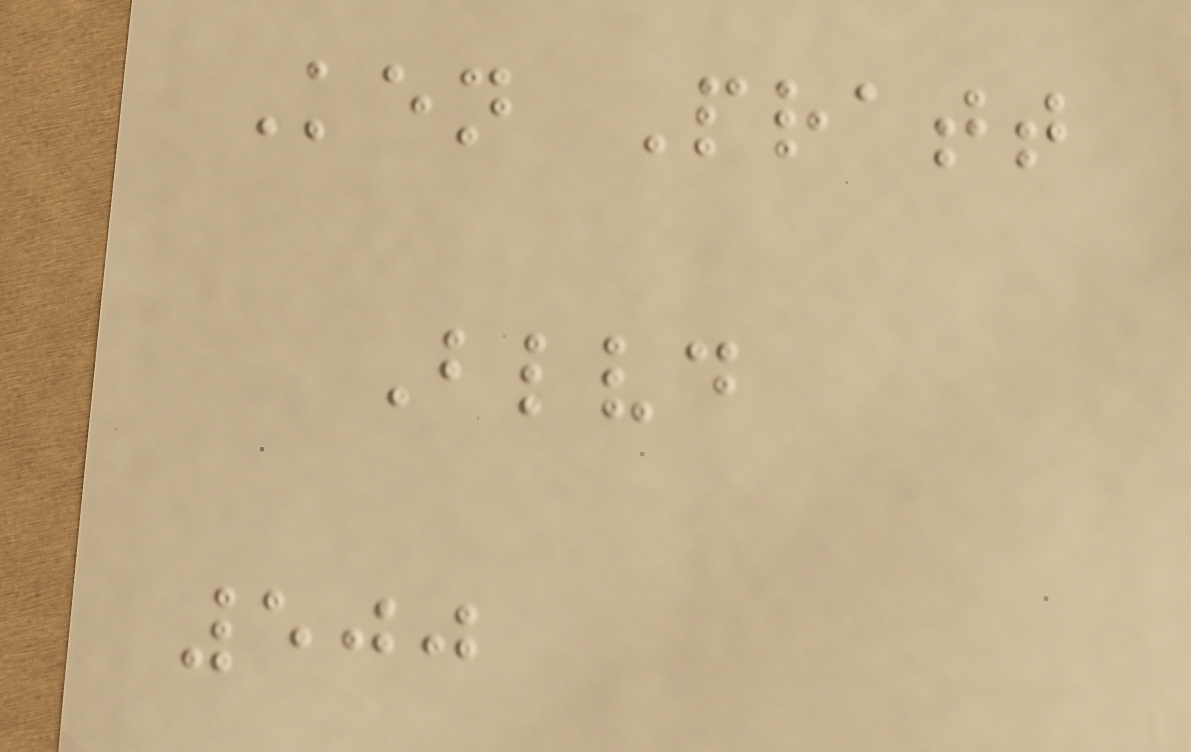Ken Pratt
Blvd
500
